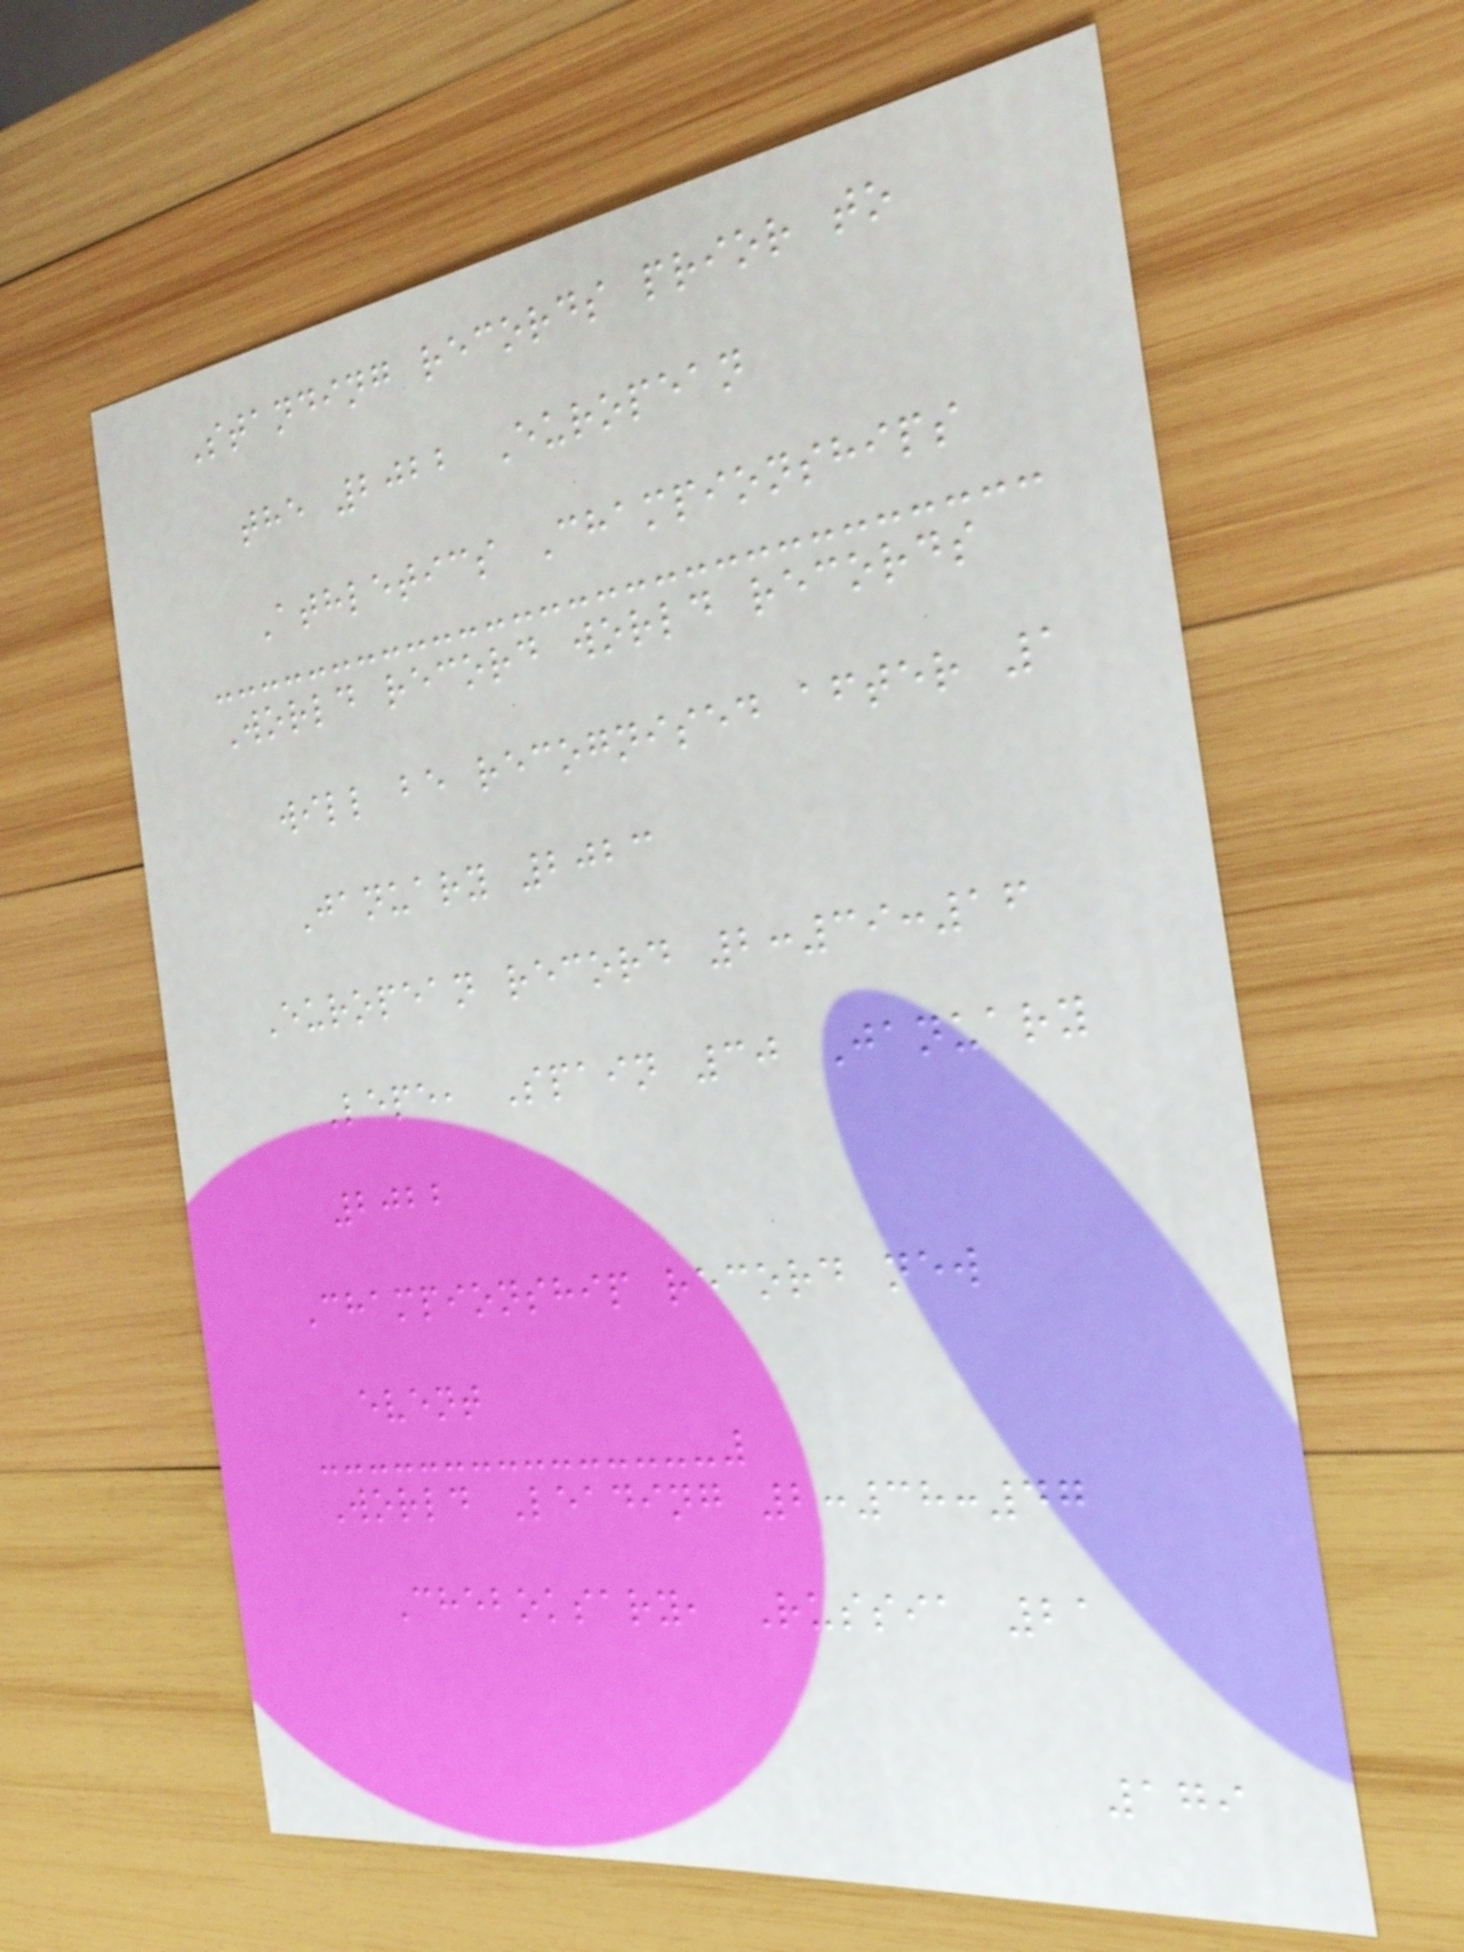Standing records prior to
the 2022 European
Athletics Championships
World record world records
will be recognised after 1
January 2023
European record 2:39:16
Lepe, Spain 30 January
2022
Championship record new
event
World Leading 2:38:47
Cheboksary, Russia 21
179
